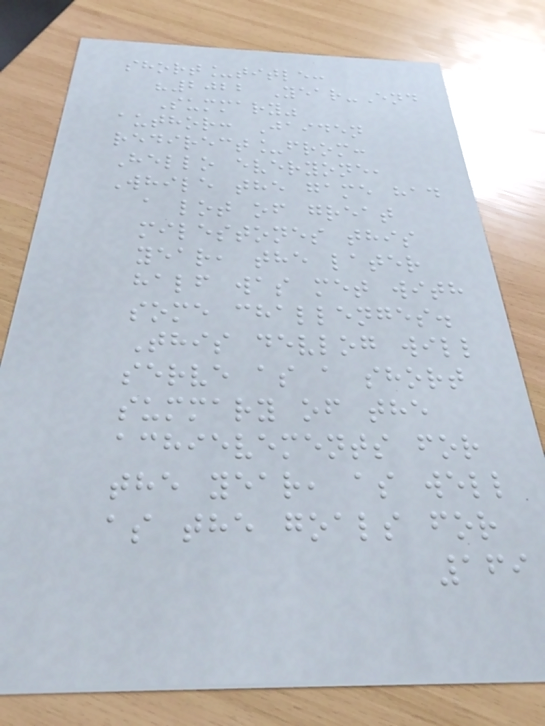short_title:
"2022 Year-End
Summary"
author: Jaiden
redirect_from:
Hello everyone,
While the game had
a lot of great
milestones this
year, the later
half was met with
some challenges.
This devlog will
serve as a short
summary of the
achievements for
the year, as well
as the goals for
169
